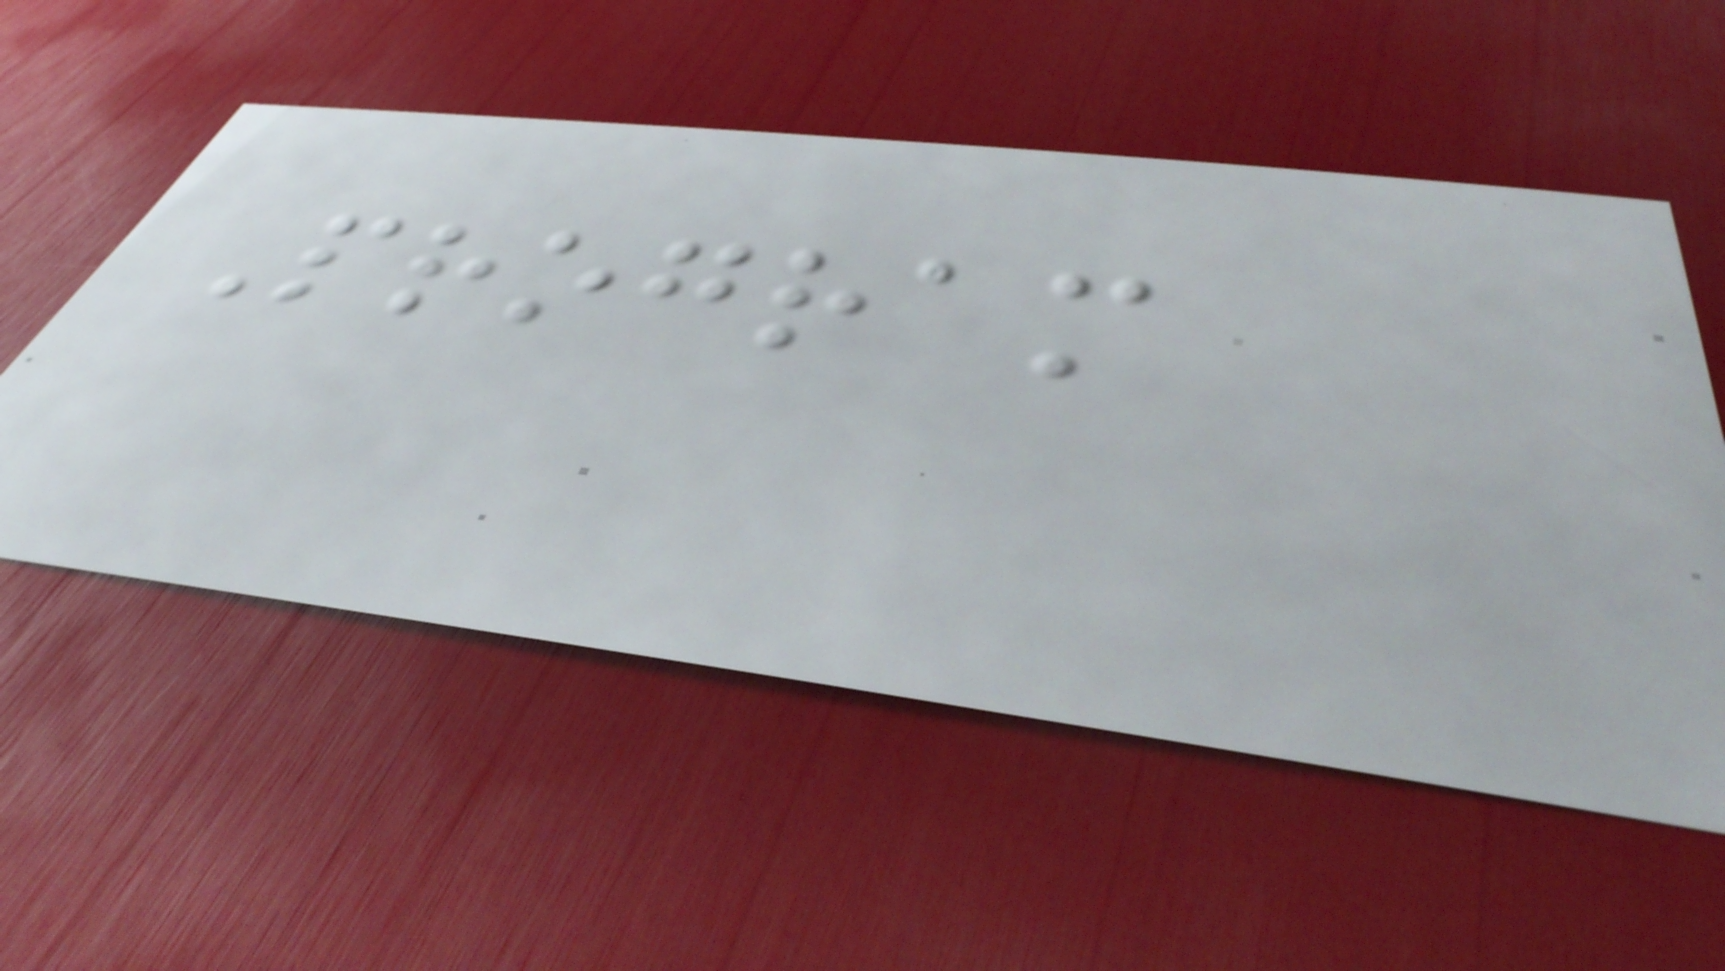Program
